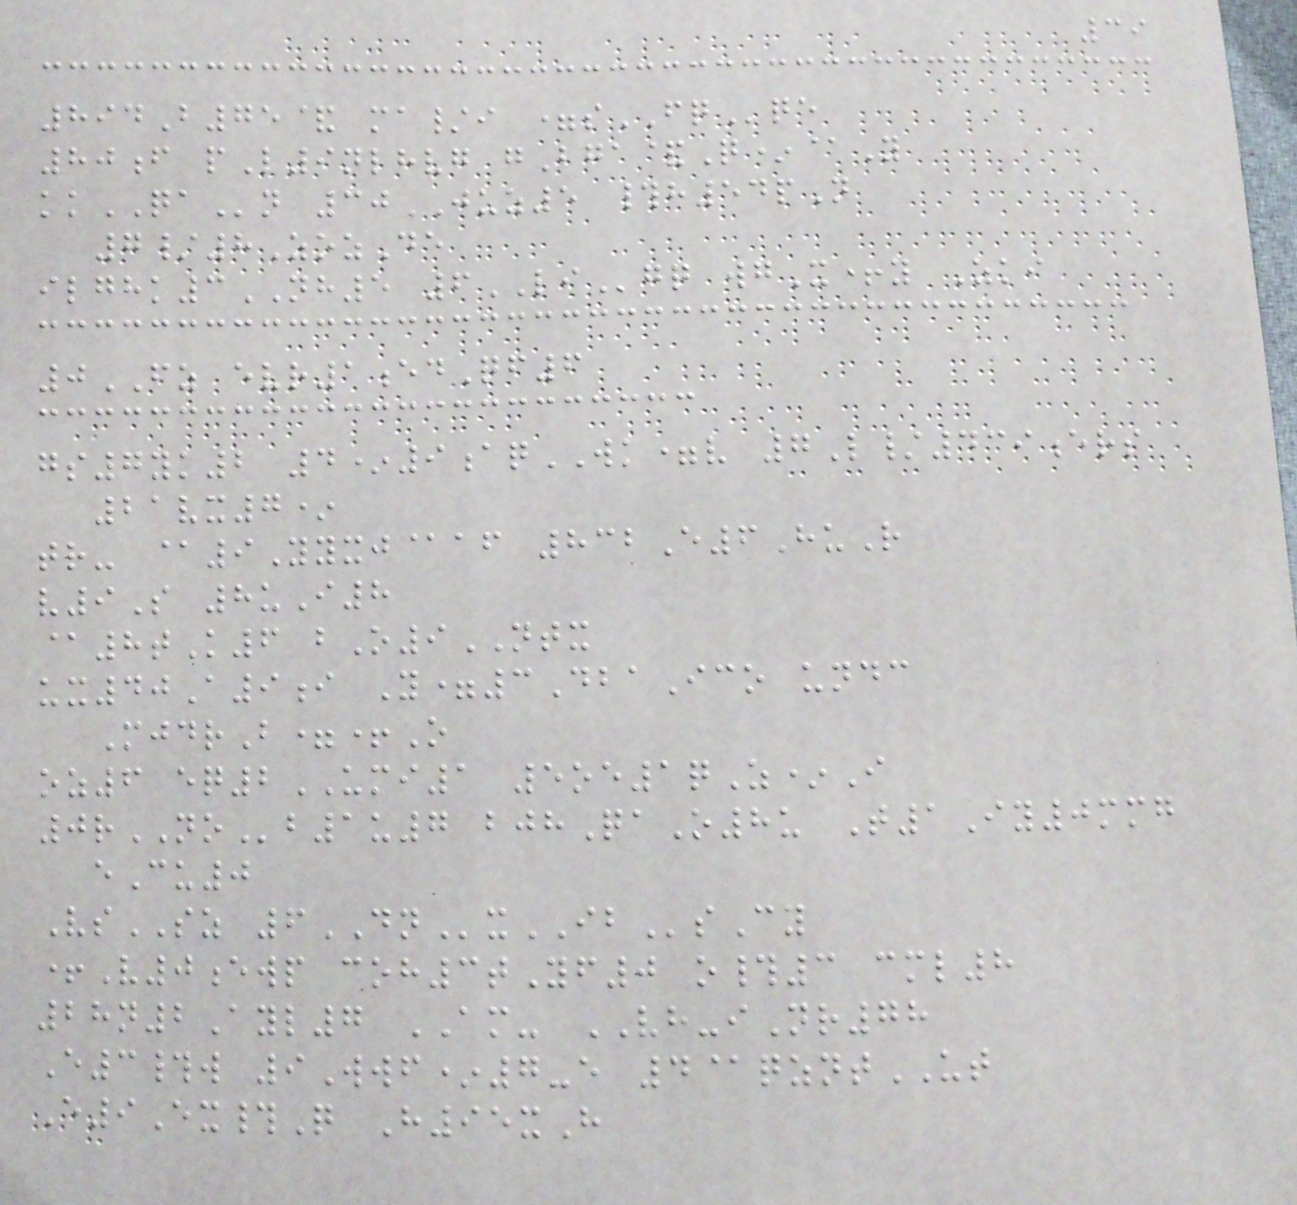39
894B75& ma/i =sFQqe
80f pL9nlhvg gBga&Q*@Y
kkQAn 30JUZ5 #h54pN
7/8ZozDe
ilghk3NH5 6LIgq wgX+y Zki
0FZ evr1edQf6
gs7yk2 4*9aqWK=v 7L/439ers
21vx7*
tr- @9Yyxj@af 832E6HuR
v9S 8uI8
@8tK6 bO9NTX
ux40A9i Y=3DbaIco undc
MjdrB=+O
oz6 eq2UMI1 5oe1qZ*I
0rNOb1u7 bjhQaO8u T1Iy0mmg
eCu0
VsSZ 6DNxIBsCy
+V0ewp coh3tYf0 o#3 cml8
28n2Ayl7 AM- VH-iNr78
E3#w 9Wwf*7-e 4@qzntUT
E9Ex#Q H95xH
